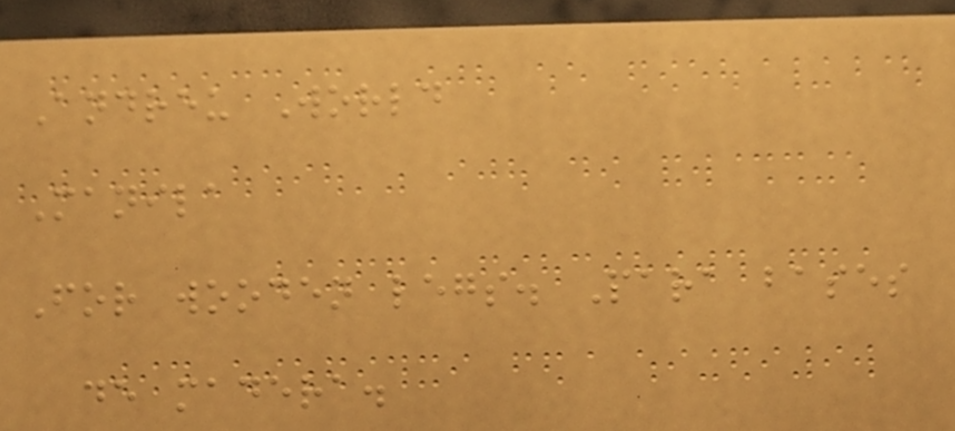Andreu World
Manila
For wooden legs. Para bases
de madera.
